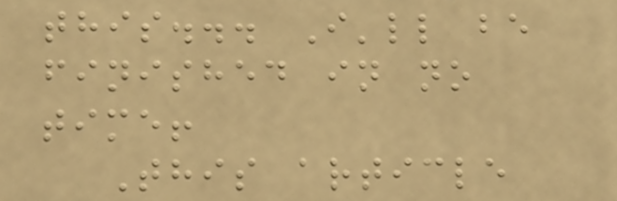this... I'll be
finished in no
time!
This article
